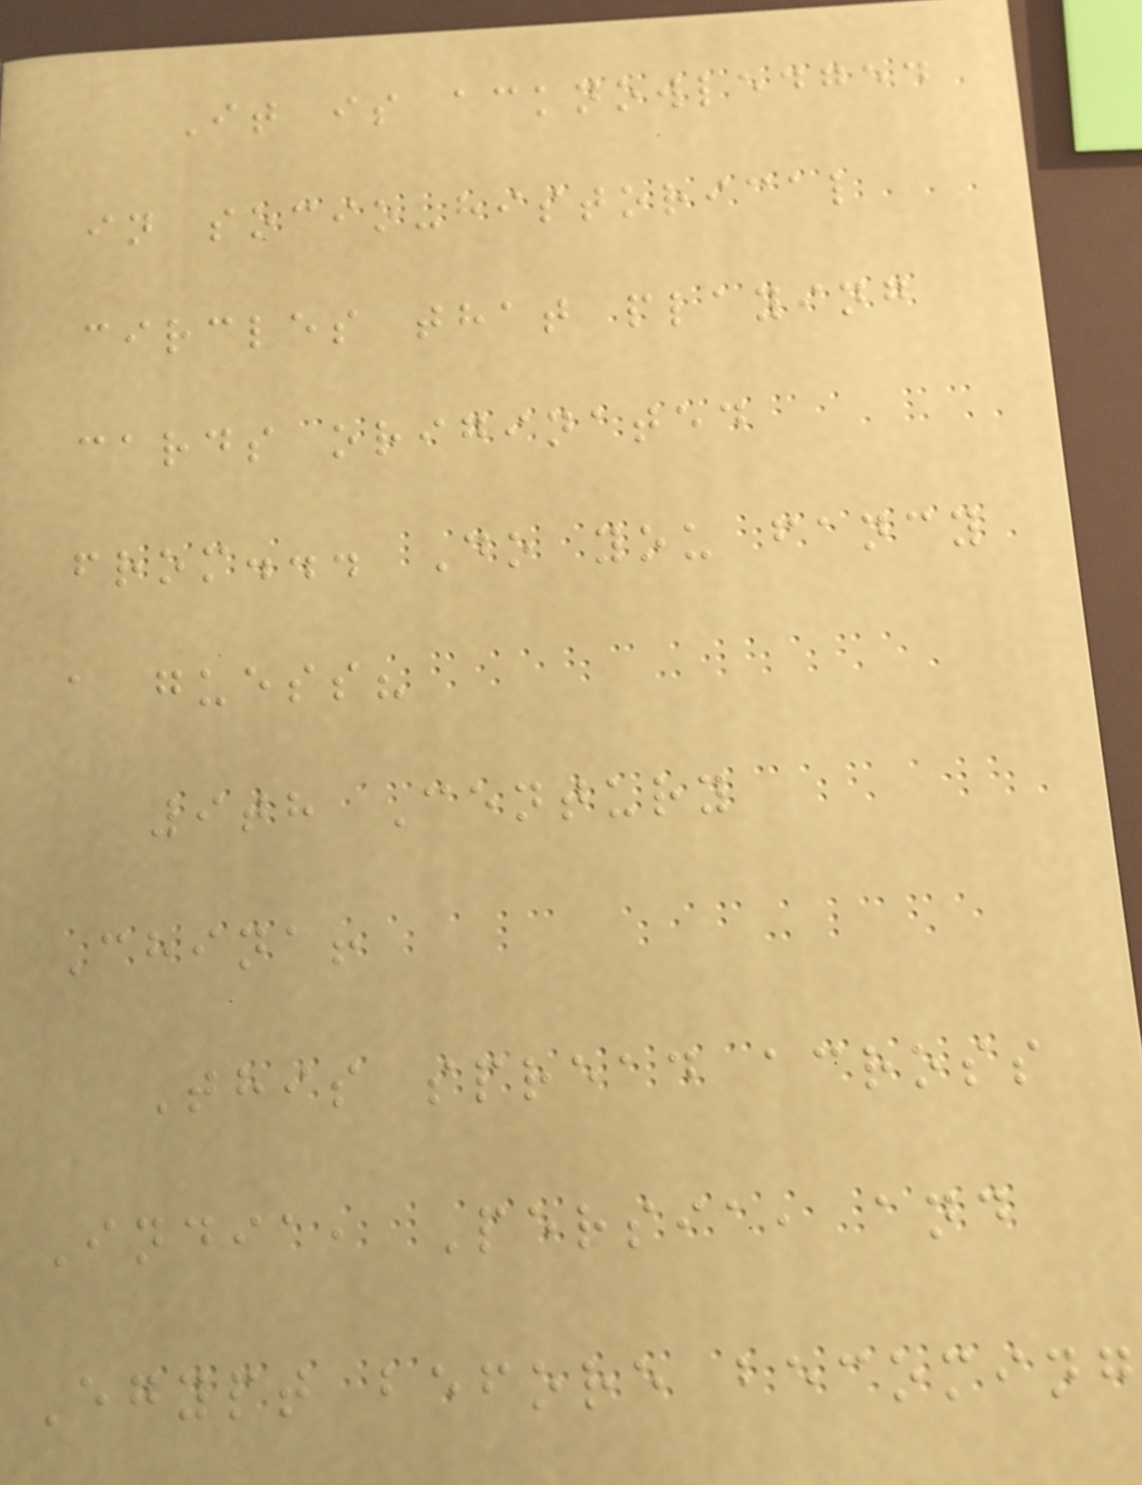It is acknowledged
in socio-historical
circles that playing
cards originated
from... Do you fancy
a guess?
9th Century
China!
This spread across
India, Persia, and
Egypt before becoming
